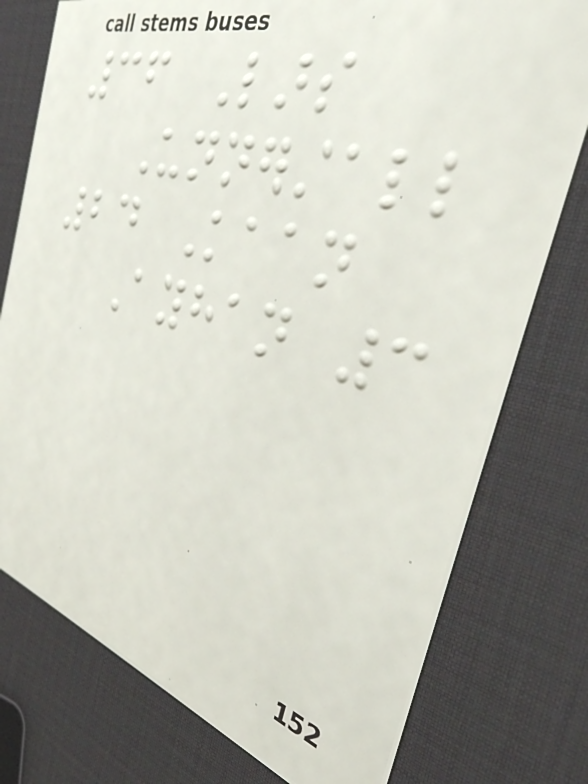36 Lars
Unnerstall
24 Kaan
Ayhan 3
